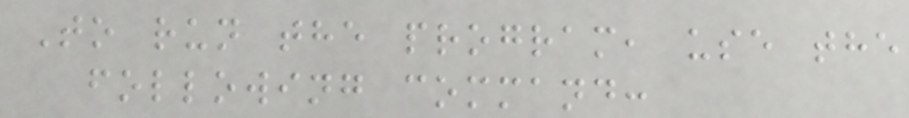To run the program, use the
following command:
